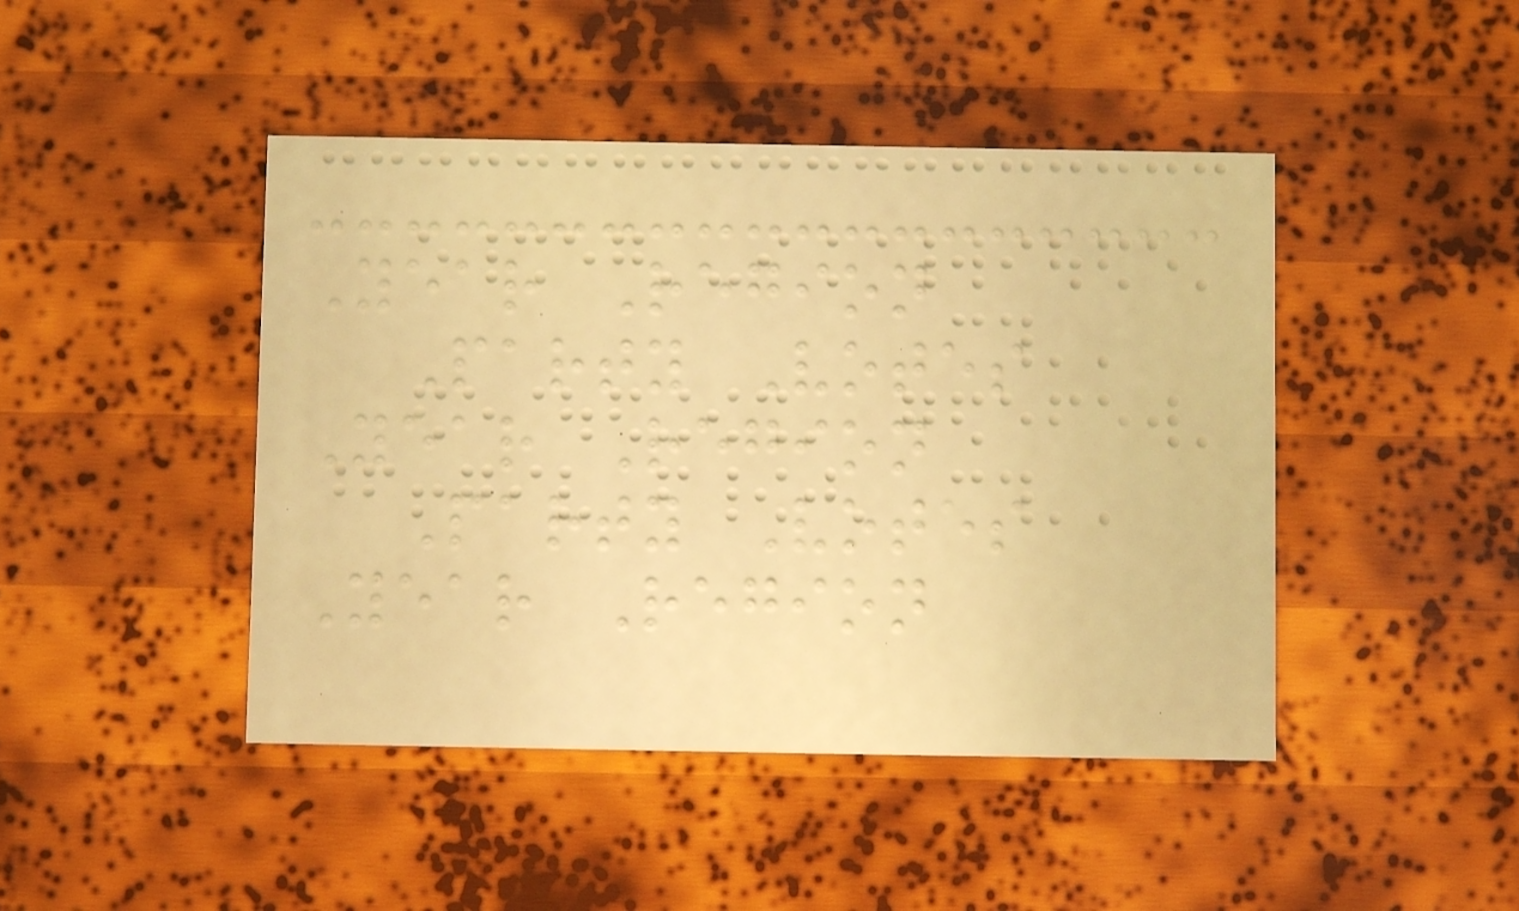Year Region
Party Votes
Year Region
Party Votes
Year Region
